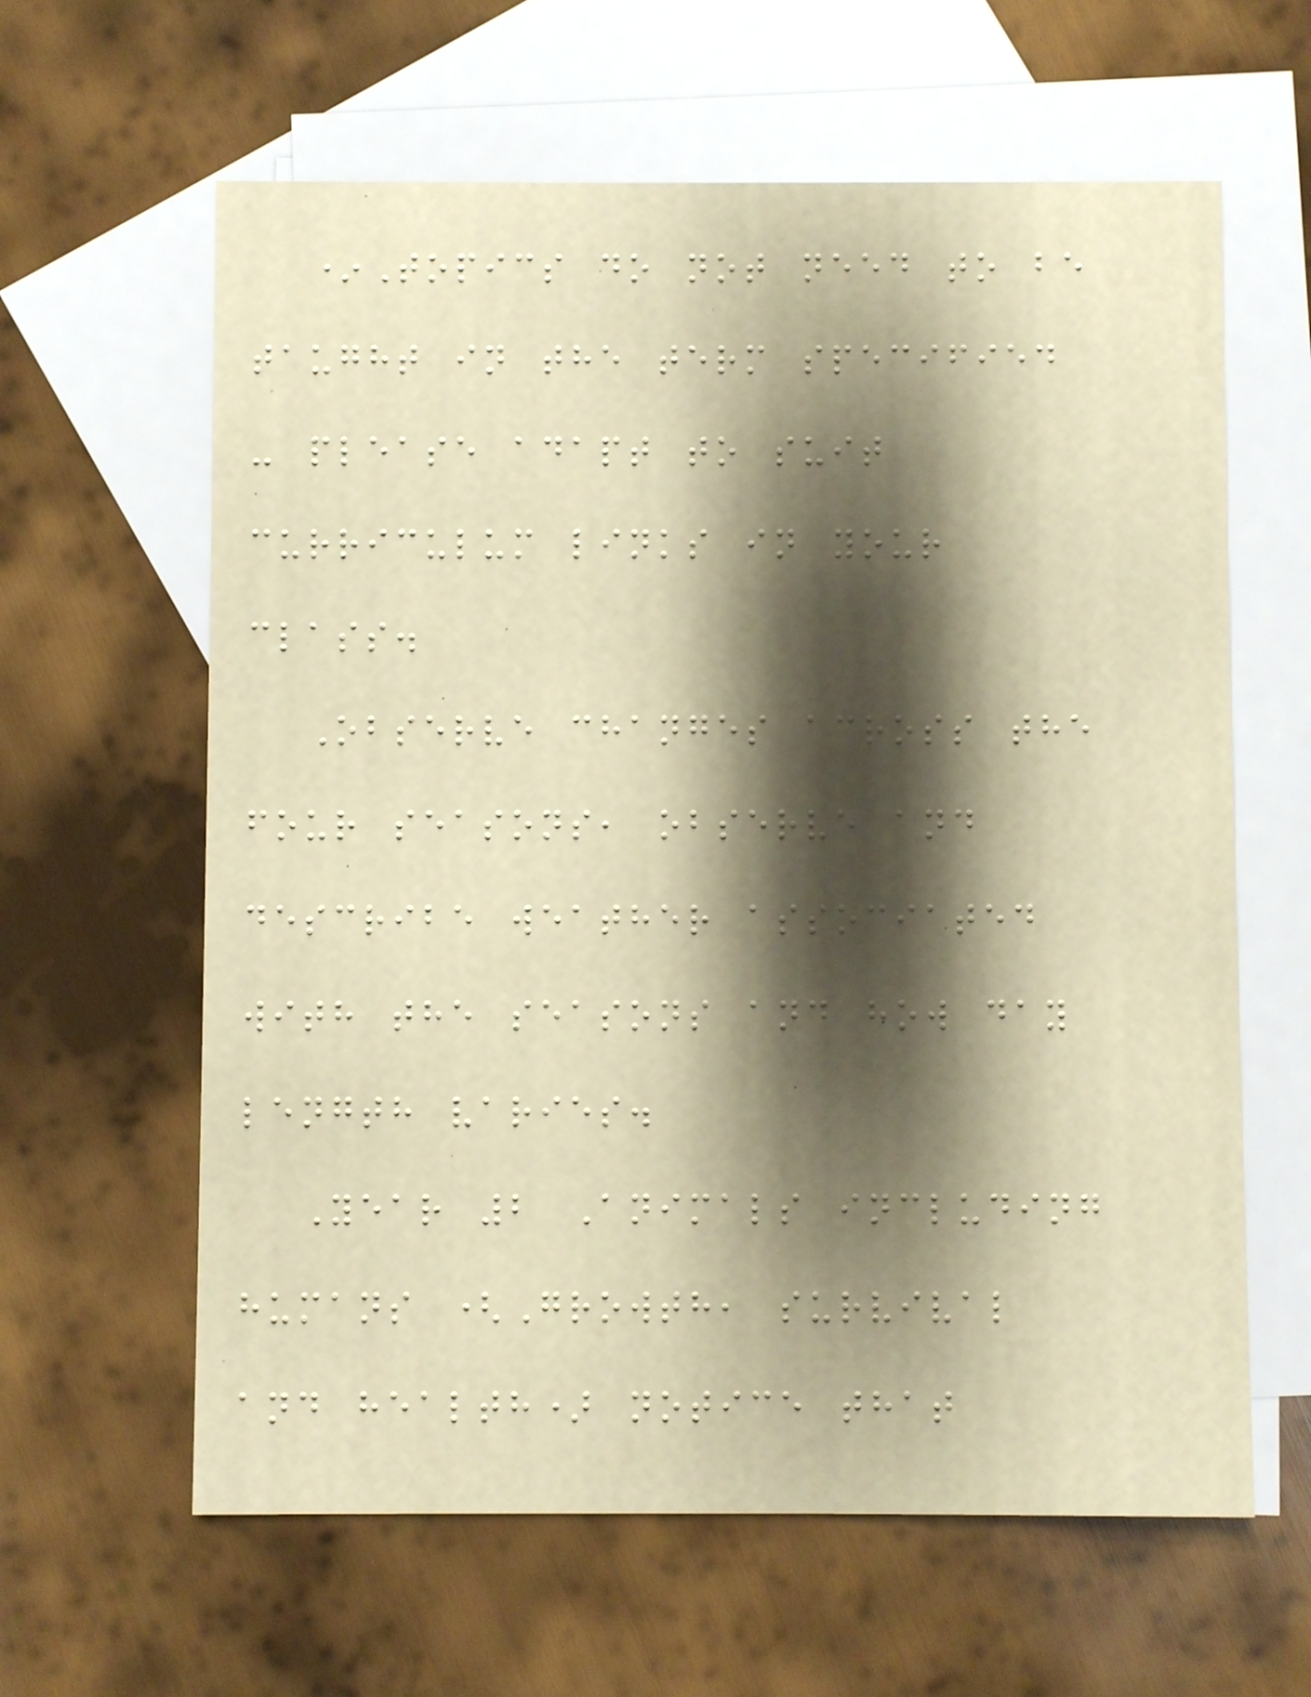*Topics do not need to be
taught in the term specified
- please adapt to suit
curriculum links in your
class.
Observe changes across the
four seasons, observe and
describe weather associated
with the seasons and how day
length varies.
Year 2 Animals including
humans (Growth, survival
and health) notice that
